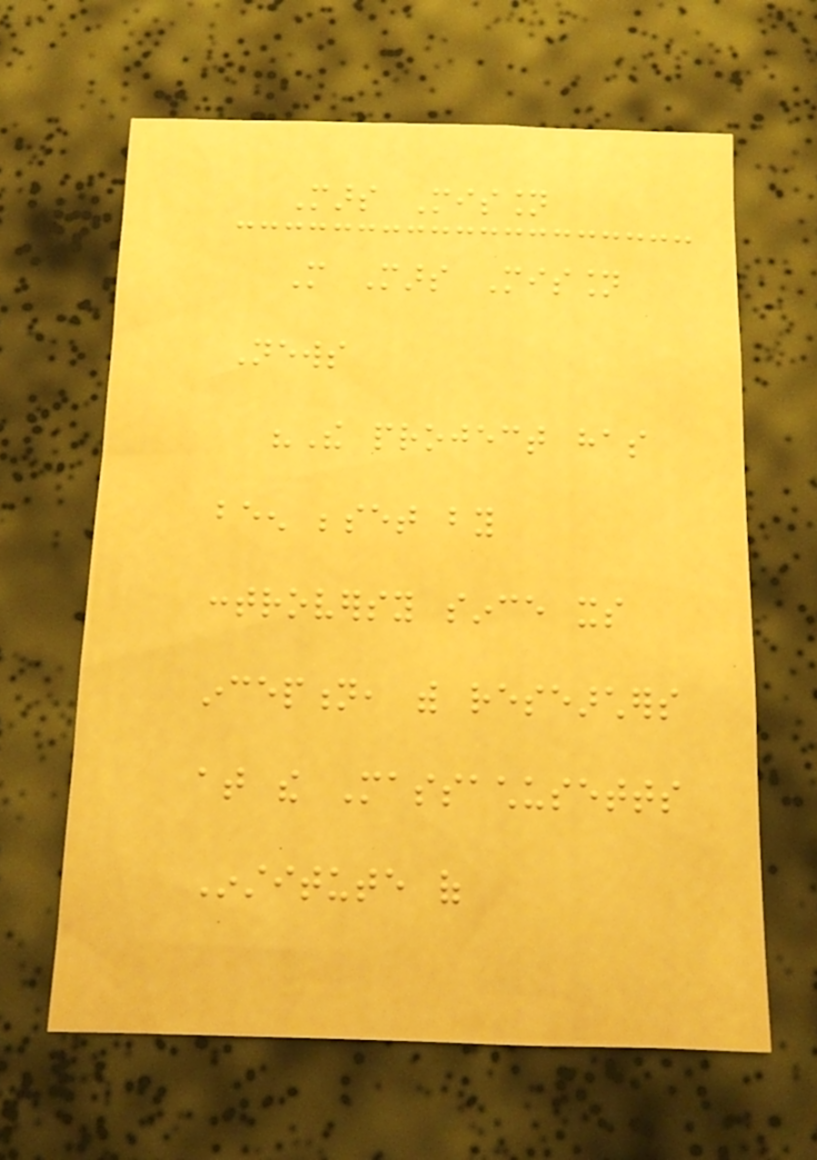Mars Mission
More Mars Mission
News
"The project has
been beset by
controversy since its
inception, with researchers
at the Massachusetts
Institute of
